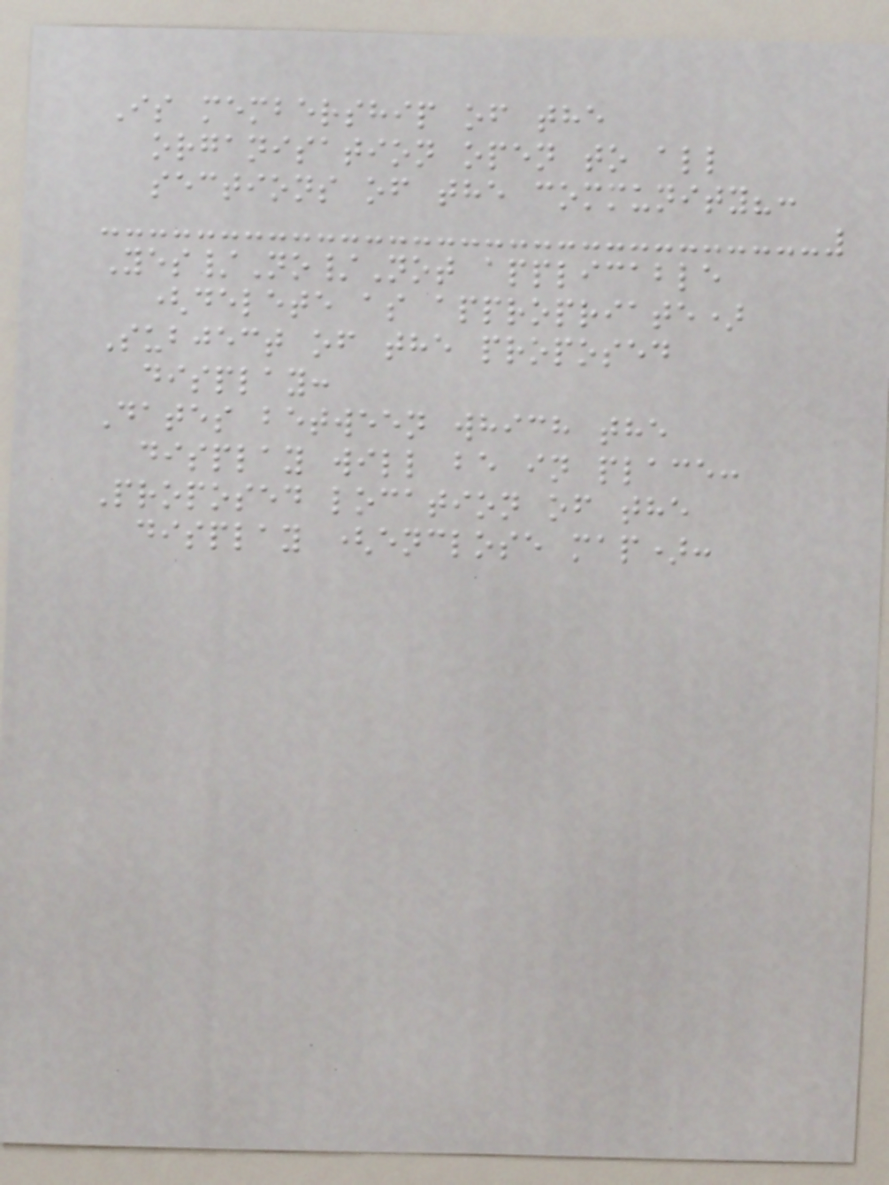Is membership of the
organisation open to all
sections of the community?:
Yes/No/Not applicable
(delete as appropriate)
Subject of the proposed
display:
Dates between which the
display will be in place:
Proposed location of the
display (enclose map):
